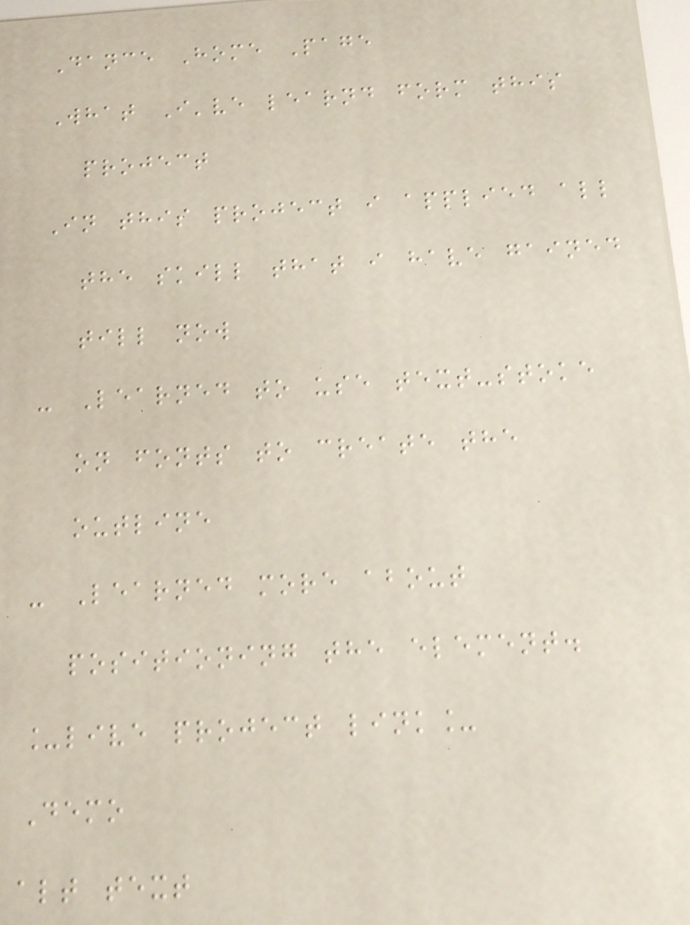Dance Home Page
What I've learnd form this
project
In this project i applied all
the skill that i have gained
till now
- Learned to use text-stoke
on fonts to create the
outline
- Learned more about
positioning the element.
_live project link_
Demo
alt text
